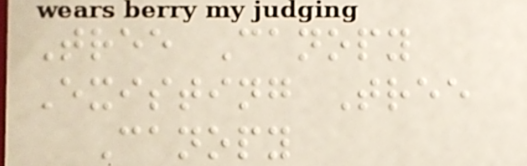Tree Canopy
Existing Tree
Canopy
